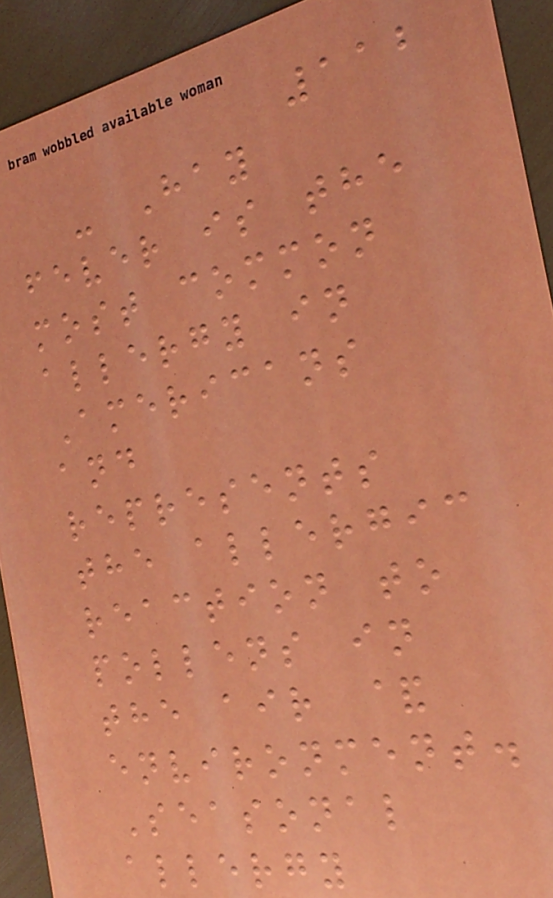112
- Hay
fever is the
most common
allergy in
Americans
and
represents
the allergic
reaction to
pollens in
the air &
environment.
Seasonal
allergy
